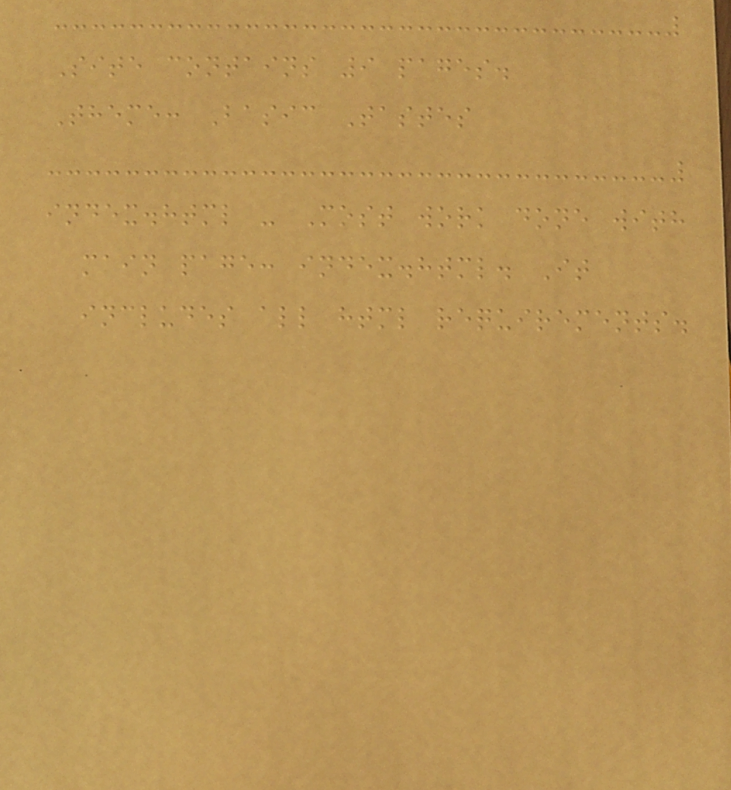Site contains 9 pages.
Theme: Basic Tastes
index.html - Most work done with
main page: index.html. It
includes all html requirements.
